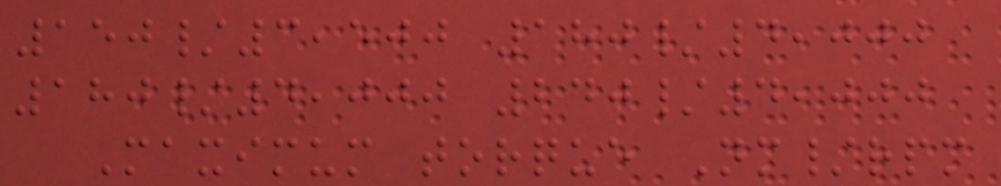150/3,500 180/4,000
180/4,000 240/4,000
Maximum torque Nm/rpm
